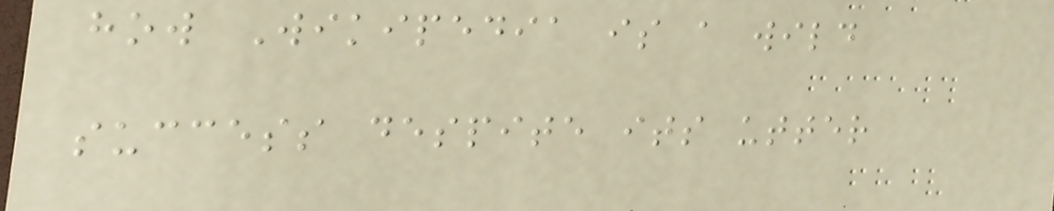how Wikipedia is a wild
success despite its utter
